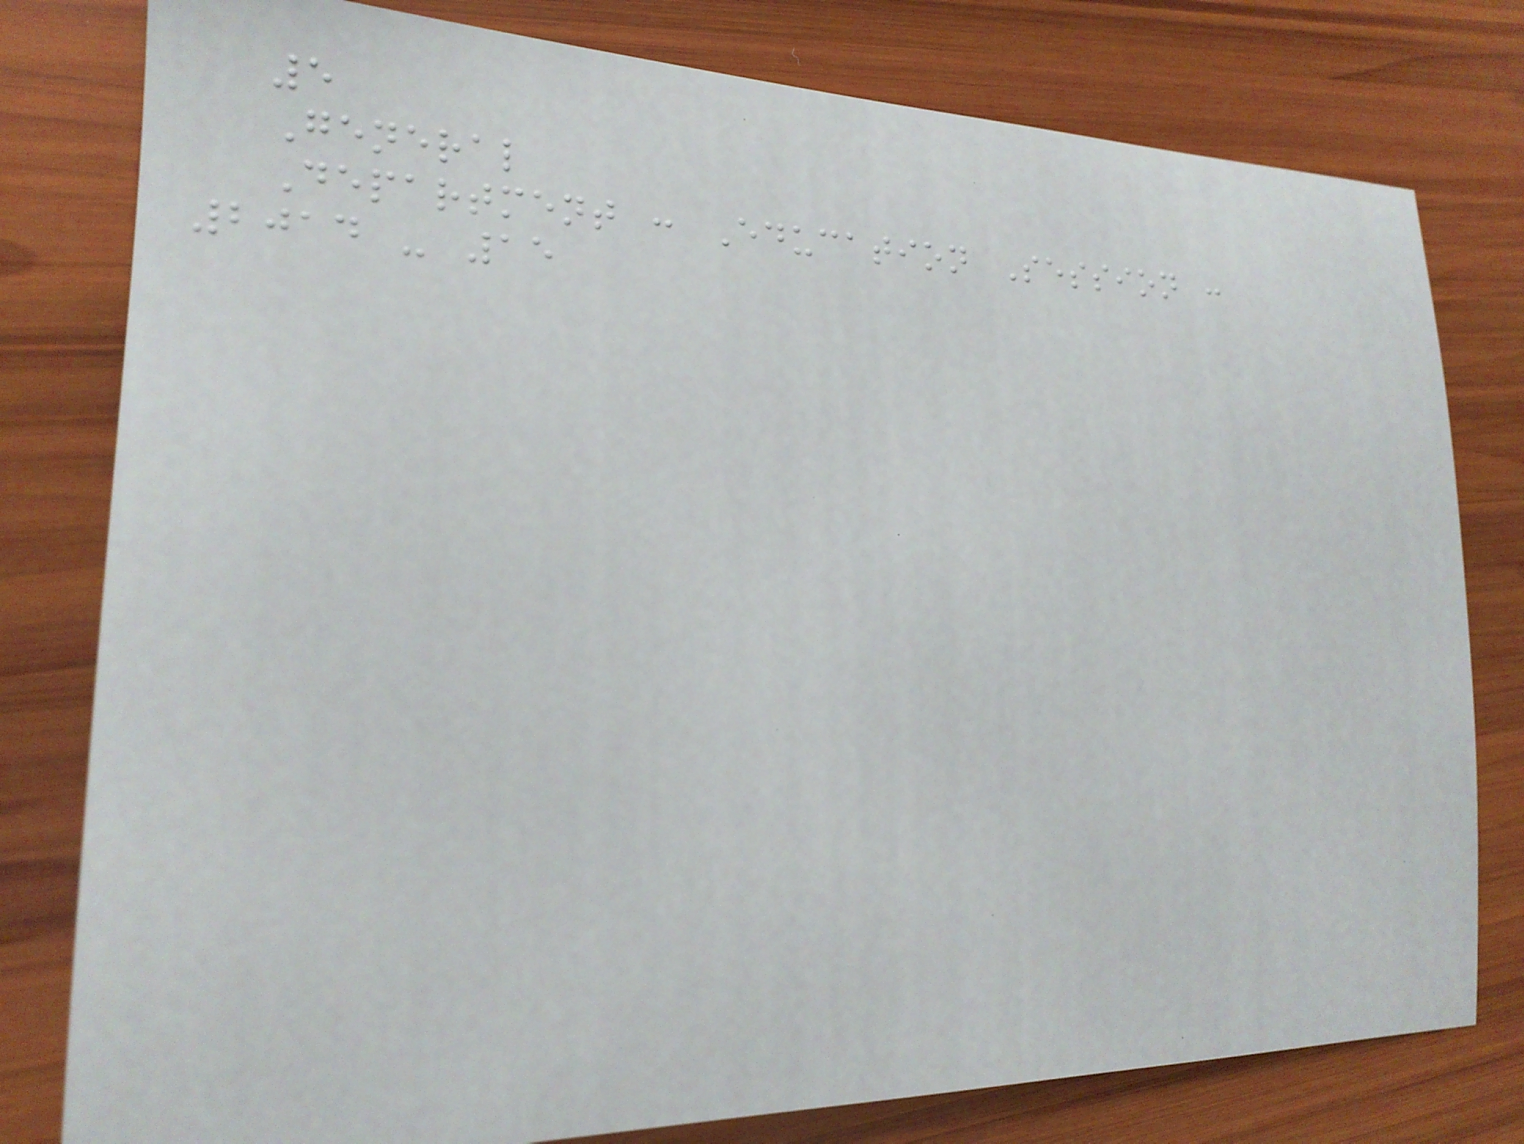5
General
Department : Education Session :
2014 - 15
